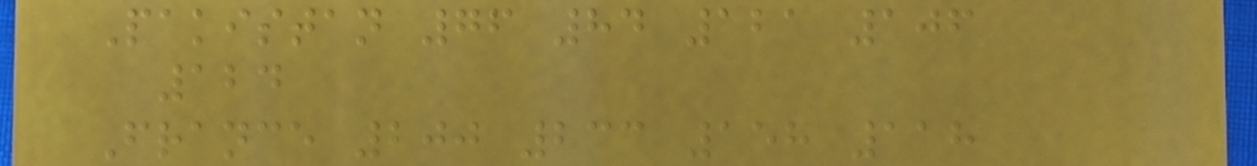Pakistan 76 84 121 106
124
France 200 233 158 118
